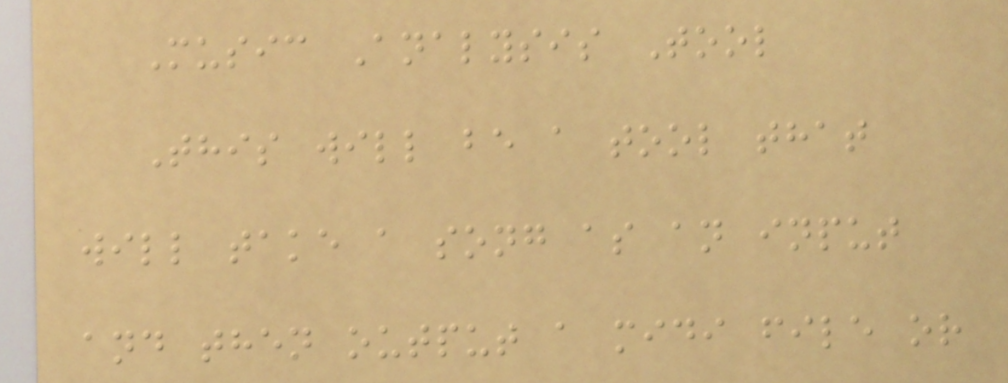Music Analysis Tool
This will be a tool that
will take a song as an input
and then output a midi file or
